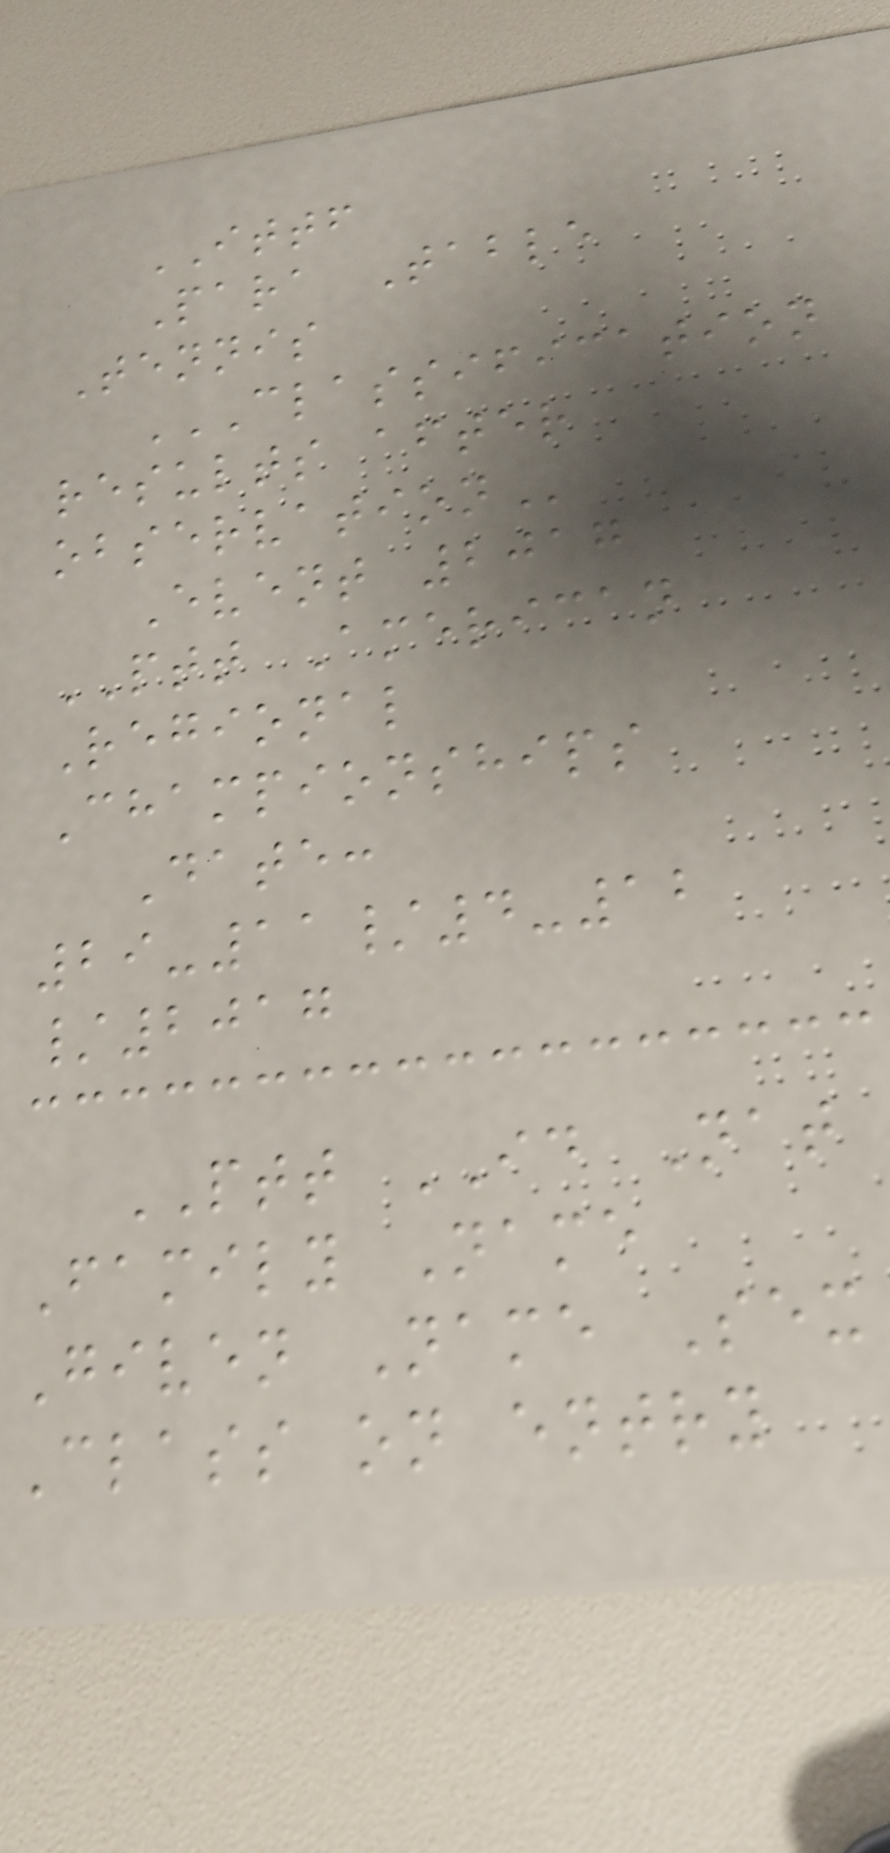ITTF
Para Table
Tennis
CLASSIFICATION
RESULTS AFTER
OBSERVATION
Event 2017
PTT American
Regional
Championships
Date:
29-11/4-12
/2017
PTT ID Nat
Family Name
Given Name Sex
Class on entry
